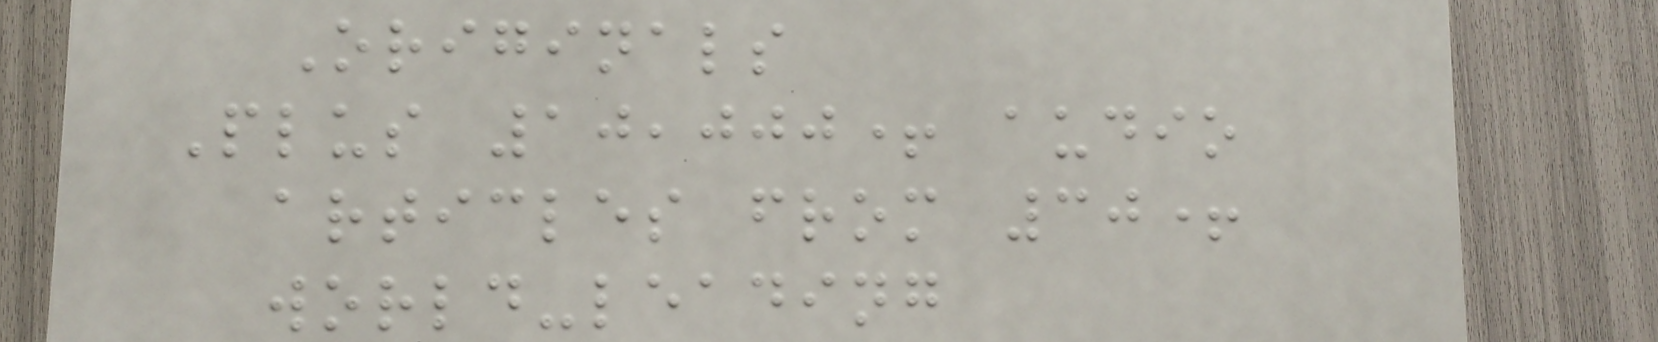Originals
Plus 10,000+ audio
articles from 30+
world-leading
